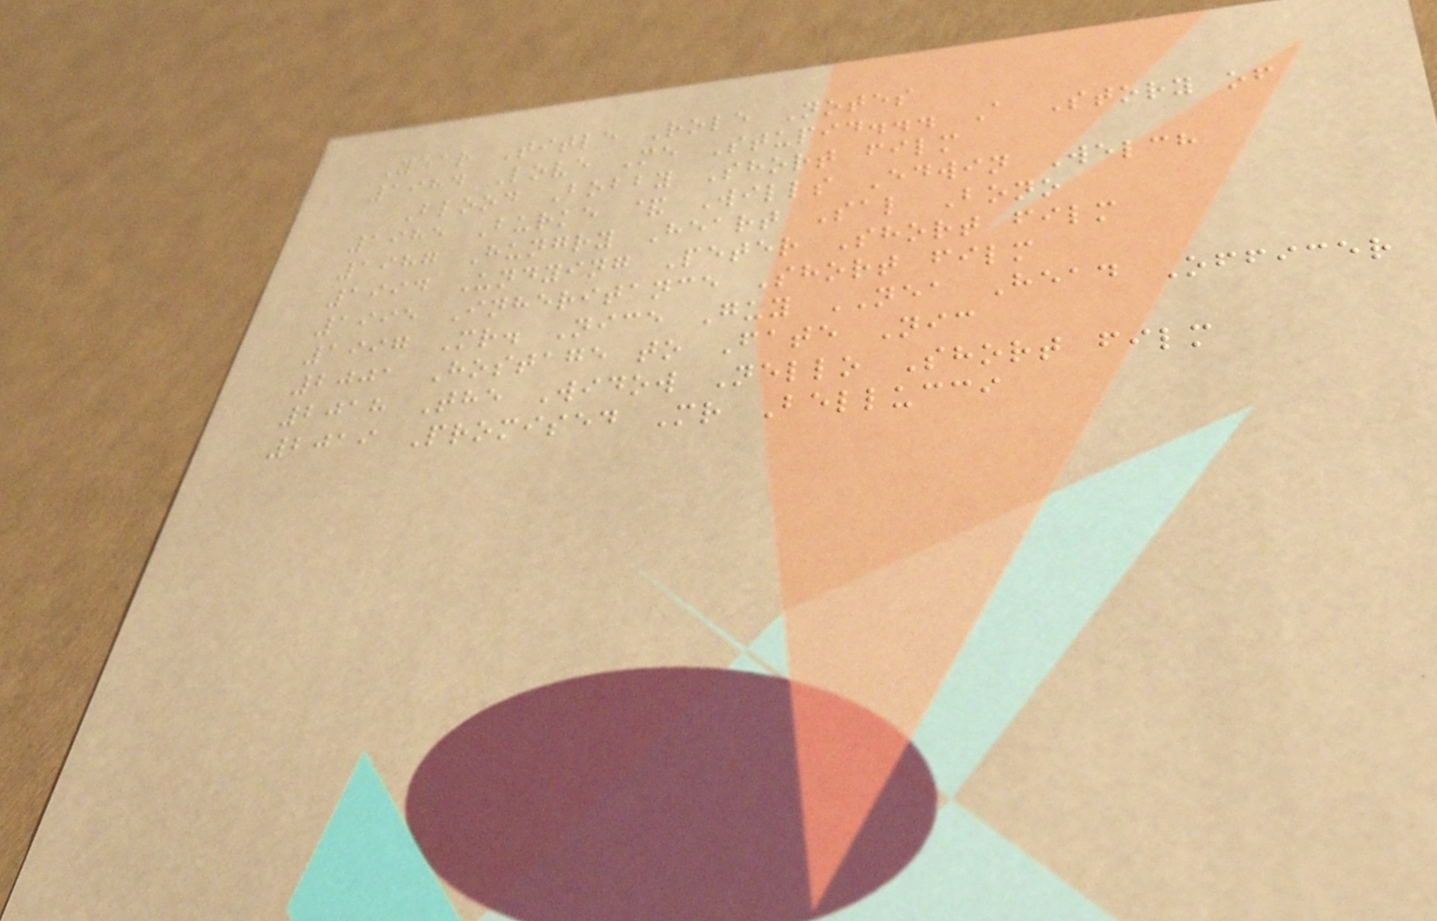Year Title Role Notes
1984 Love Me Stupid... A Story of
Blood Bobby Short film
1985 Burke & Wills Edwin Welch
1987 Hungry Heart Sal Bono
1994 Undying Peter Short film
1995 Inheritance Short film
1997 Mr. Nice Guy NEA Head Officer
2001 Hostage to Fate Nic
2018 The Widow Nello Short film
2019 Promised Mr Bellucci
